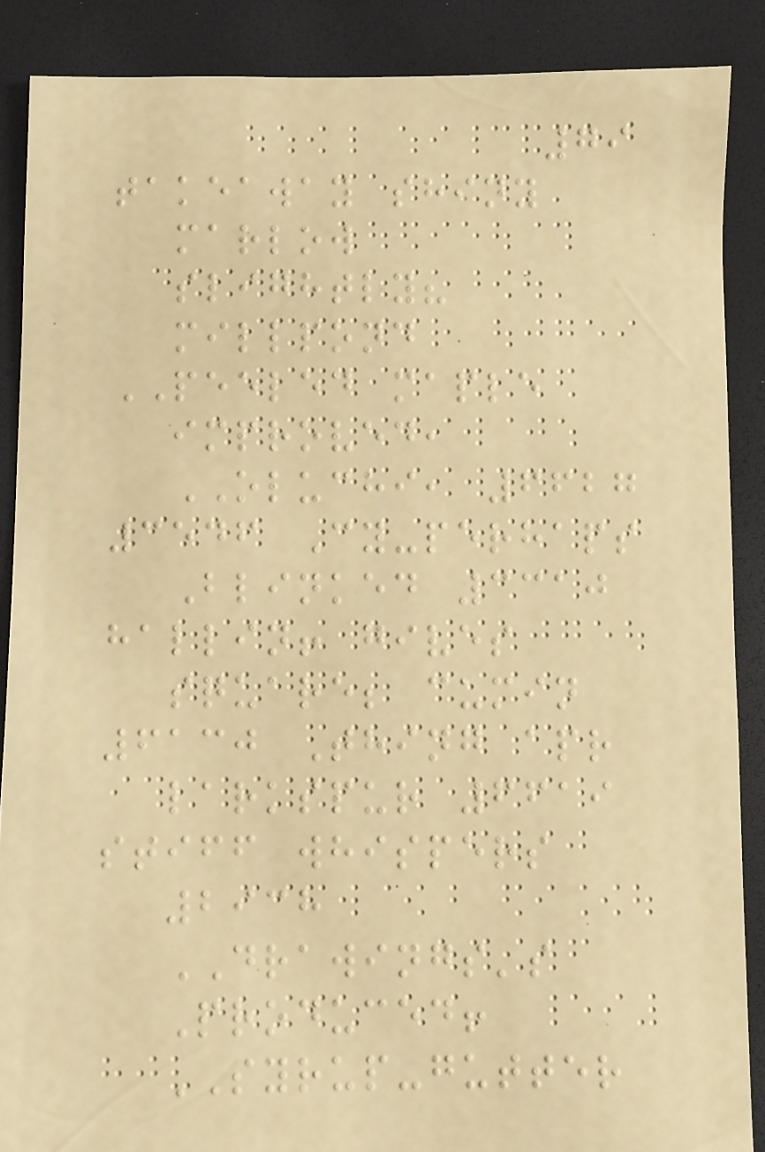79
takeaway shiny
marlow
slightly?
millpond
PEELED maple
improved,
OLUCHI, 6627
3546 Cy-perhaps
Blinked 3310
hallin! gives
square; cumin
6130 Thing apr
larkspur 6619
stiff whispers
2938
DRAWINGS's
Produced!
SYRUP-gutter
